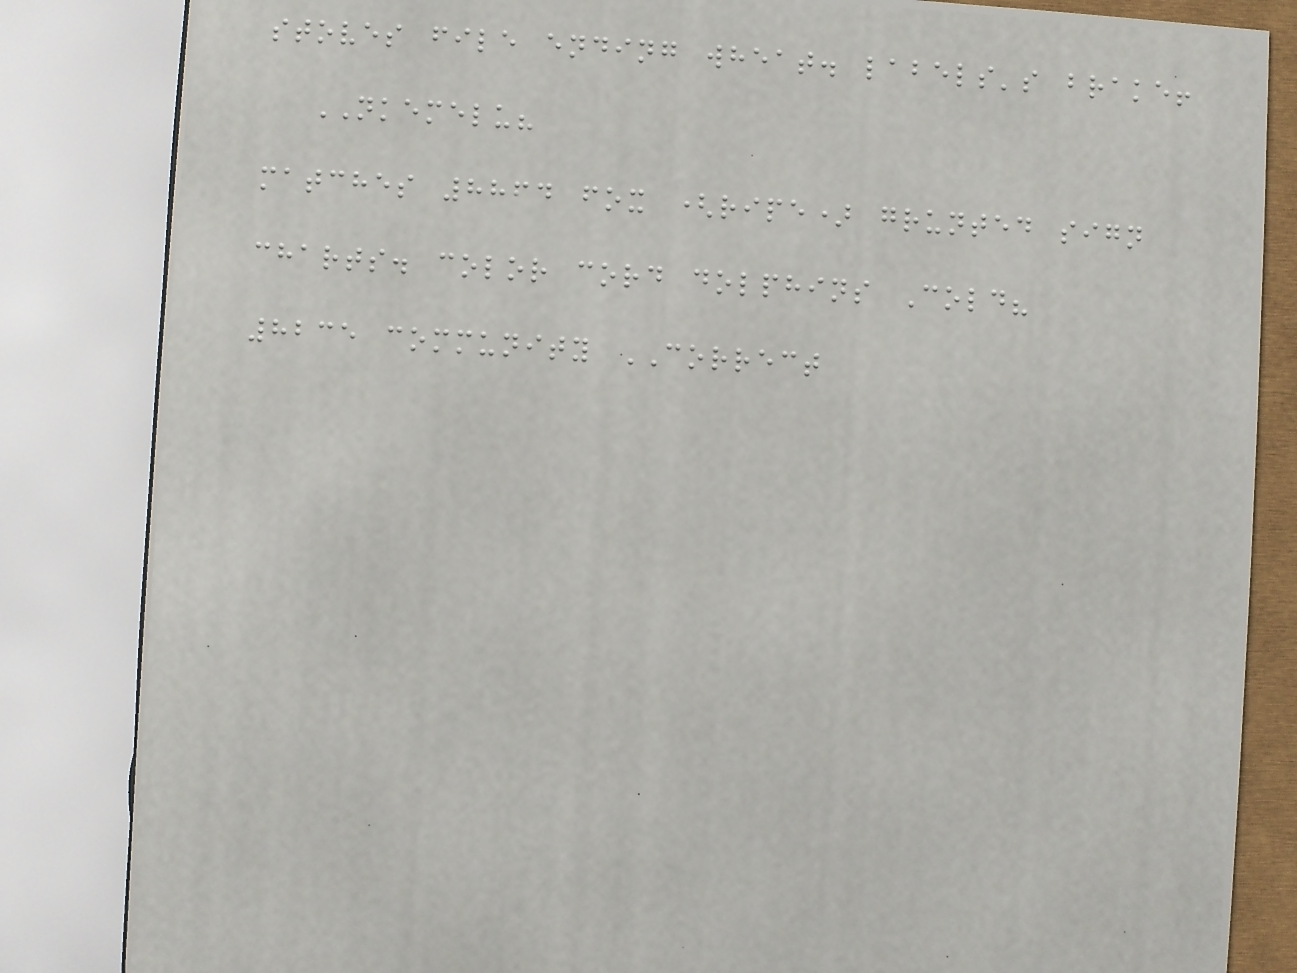stoves file ending wheat. labels's brake!
NKEMELU?
matches 8864 fox (ripe) grunted sign
charts. color cord dolphins Cold?
8235 community CORRECT
